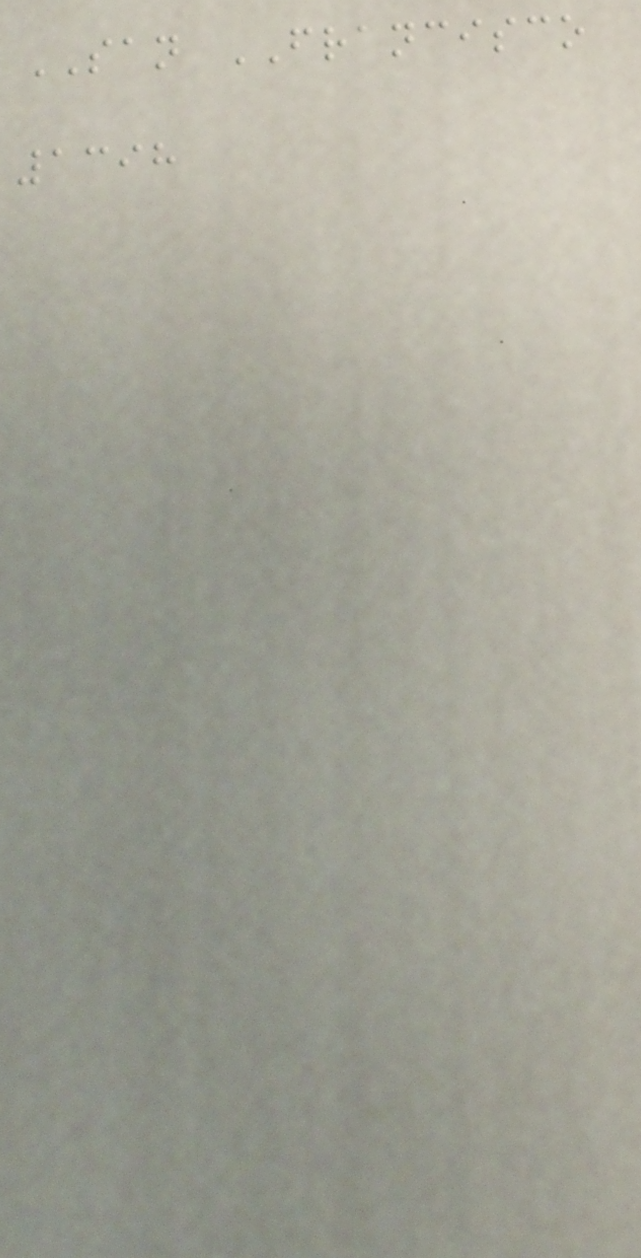SAN FRANCISCO
1398
